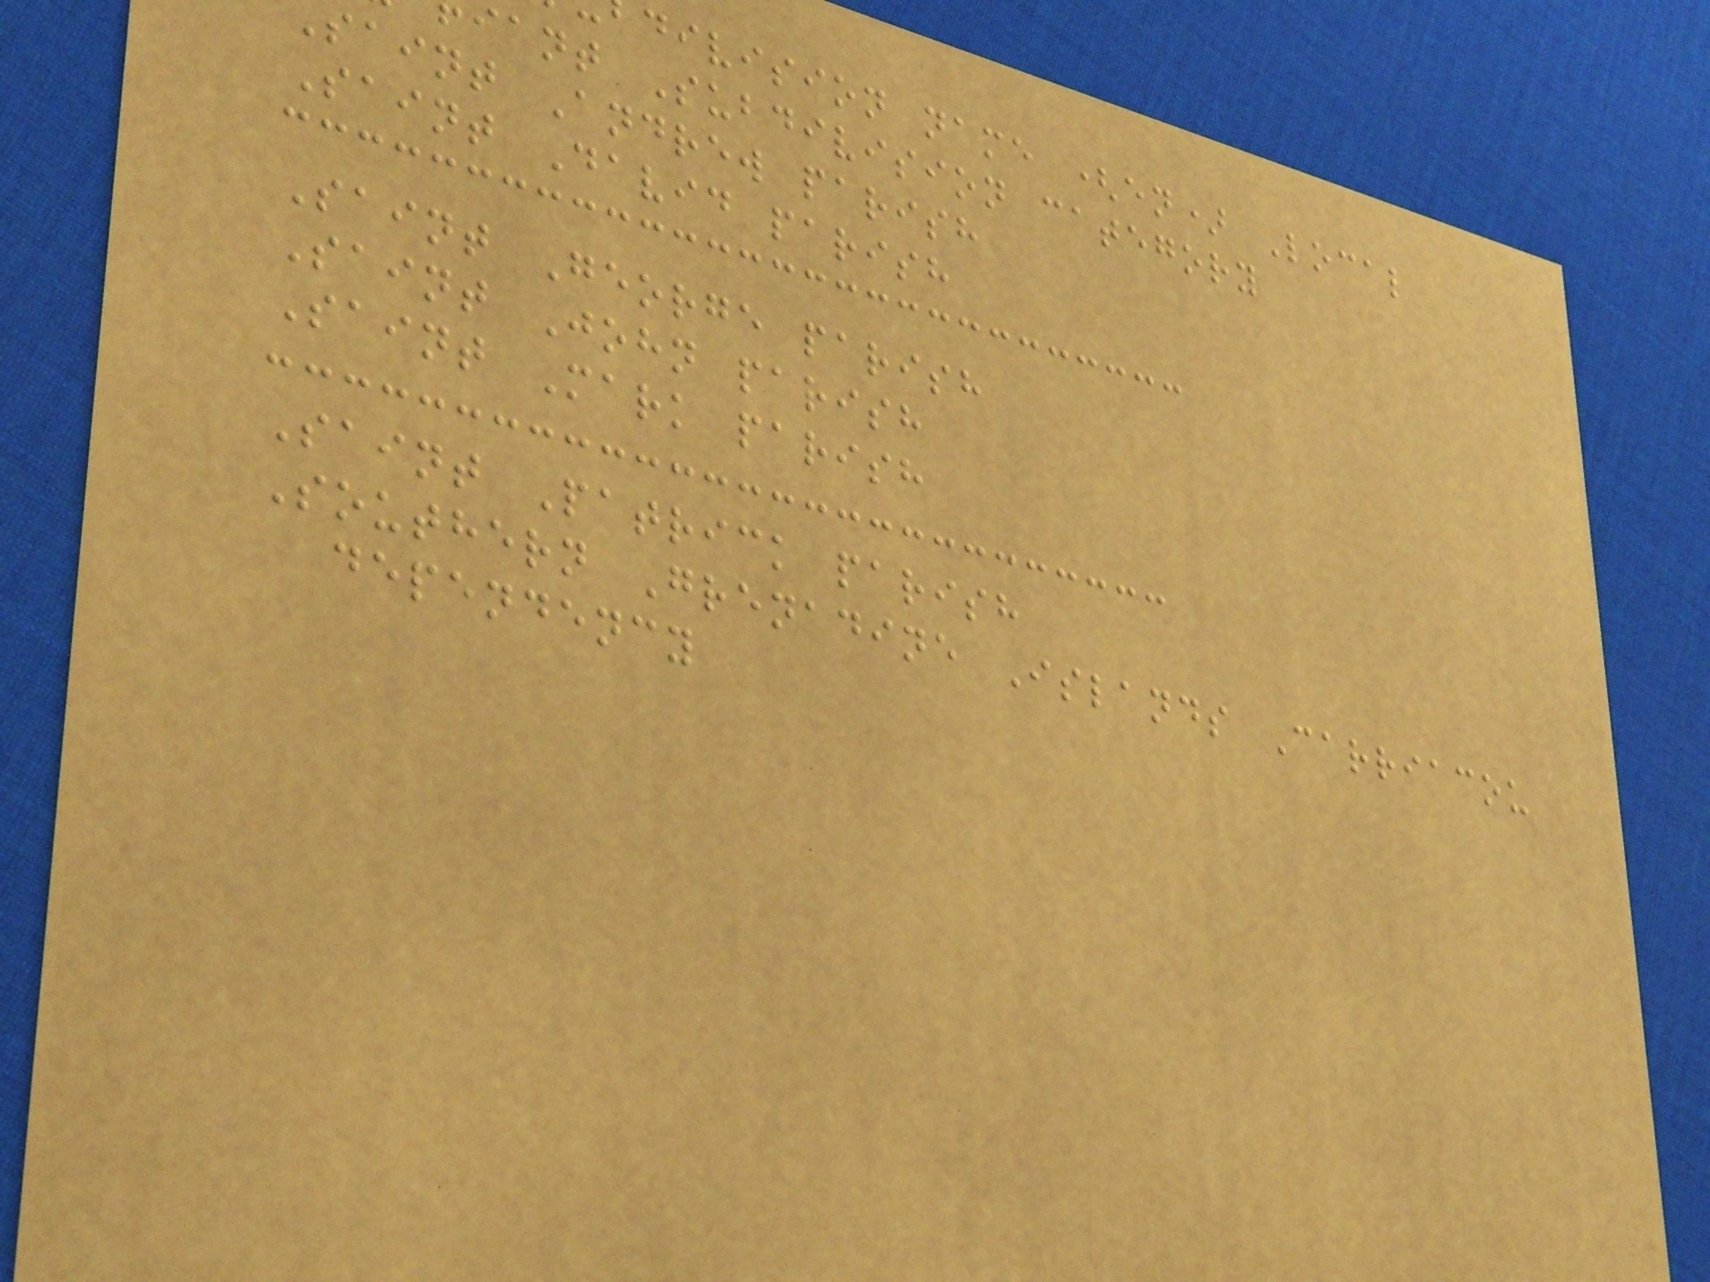division name (en) Local
iant Subdivision category
saint Andrew parish
Saint David parish
Saint George parish
Saint John parish
Saint Mark parish
Saint Patrick parish
Southern Grenadine Islands Carriacou
dependency
